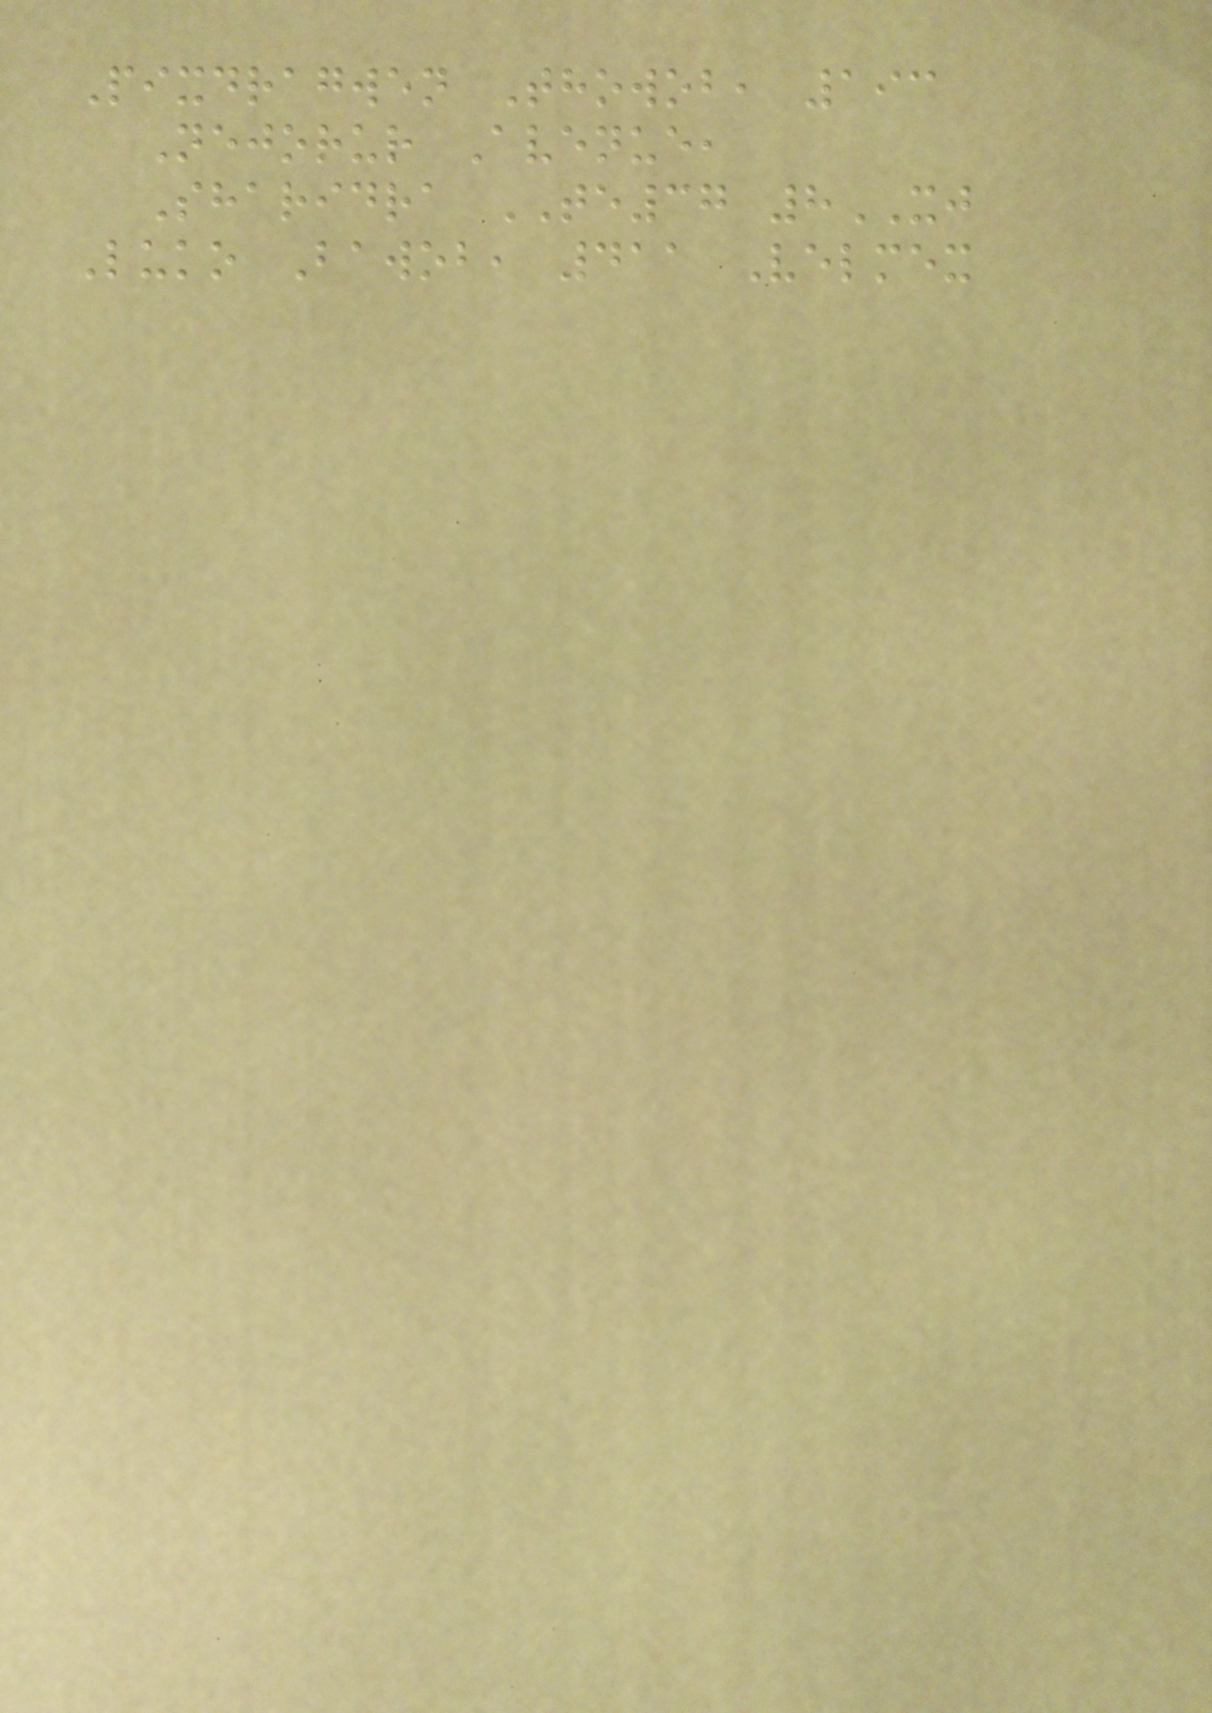Pixdragwen Thowob, 193
Nejorur Avenue,
Sharidra TE37 8XJ
Luko Bawob, 411 Velmex
